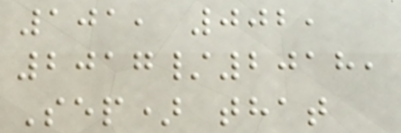101, 002,
2017/2018,
Sep) that
